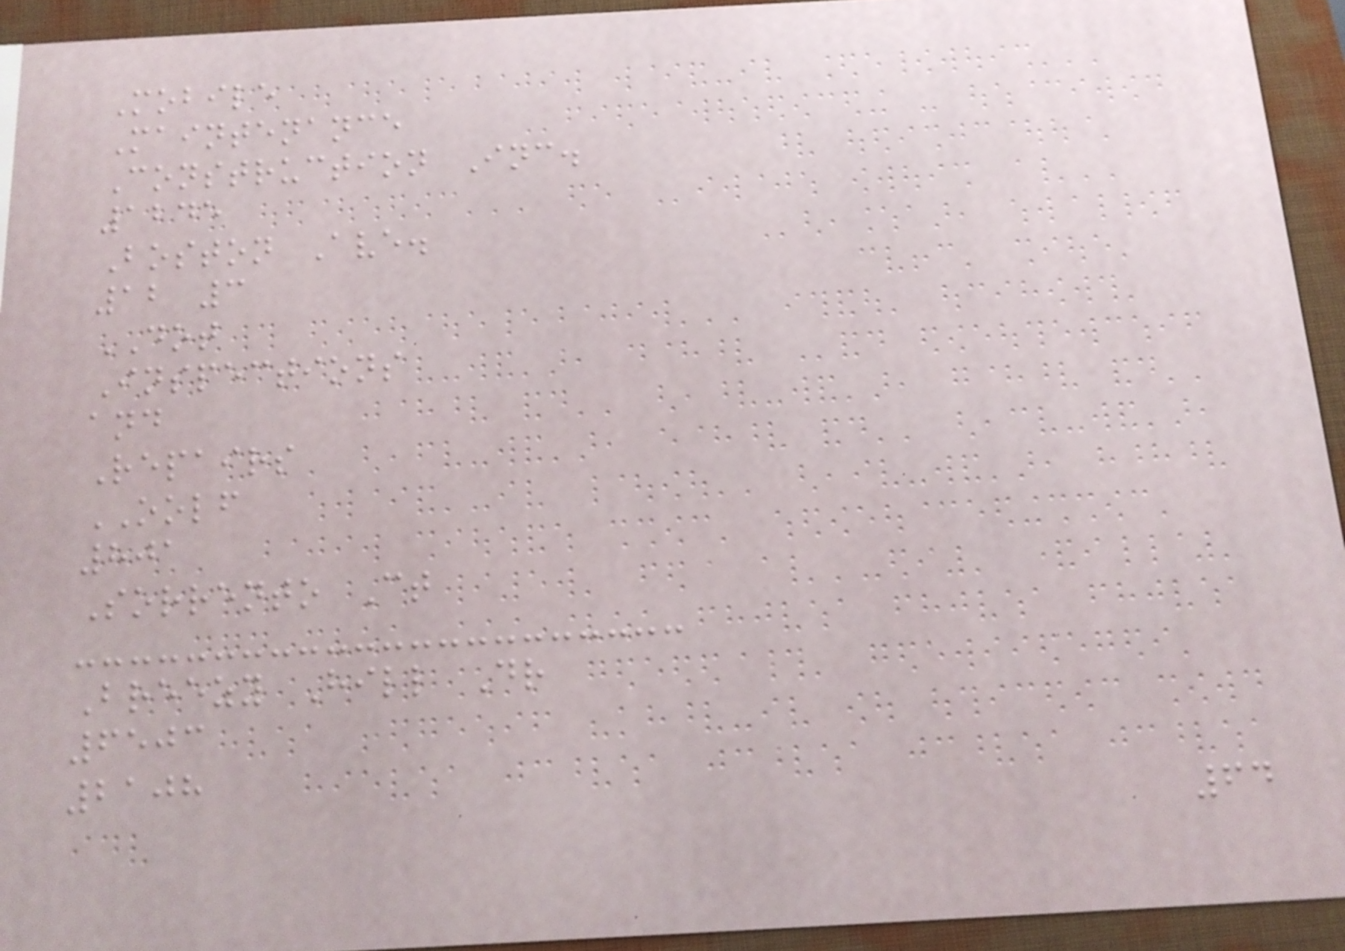Mobile
Maintenance
Construction Inc.
1245
Boston Ave.
12 3
DOT
Inspections
and
Repairs
OOLF
801
Sorrento Ct
Breezy Hill Dr
6503
2108
64
